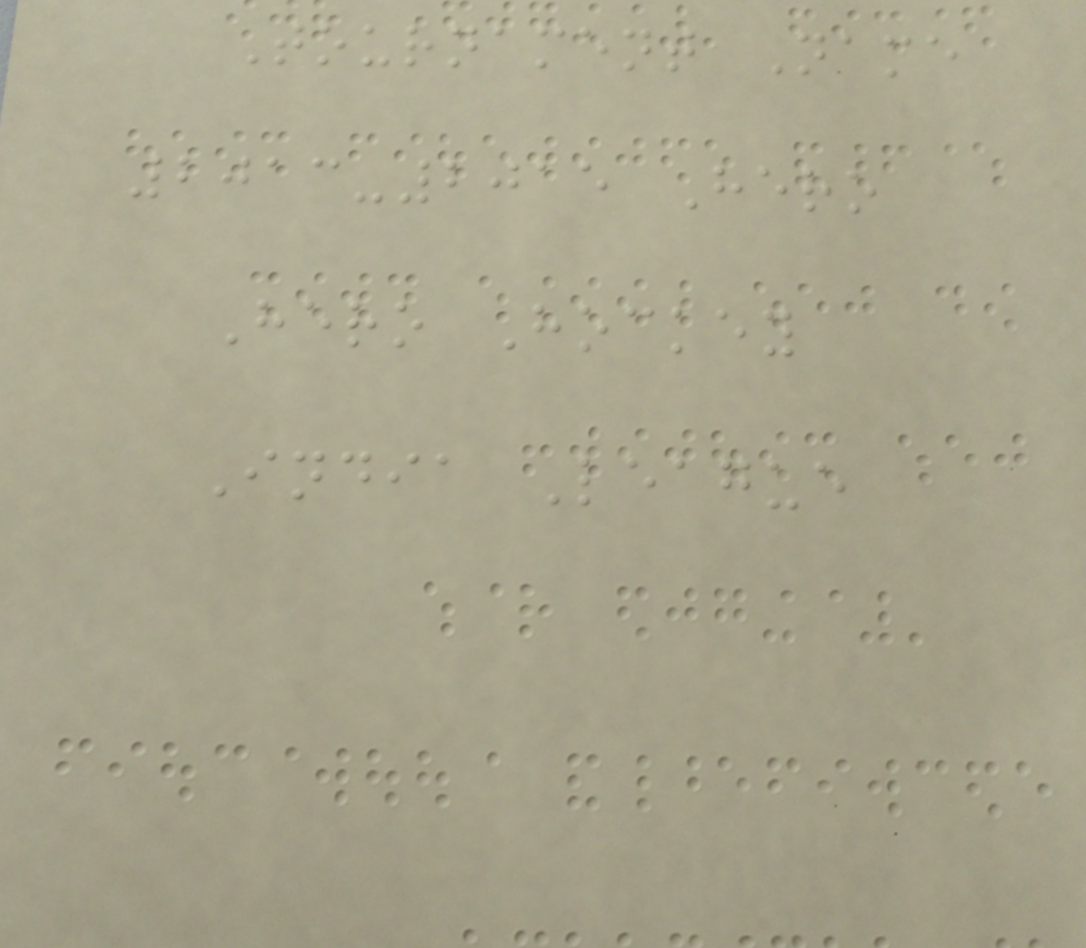Tournament Name
2013-2015 Hero
Hero Hockey
India League
